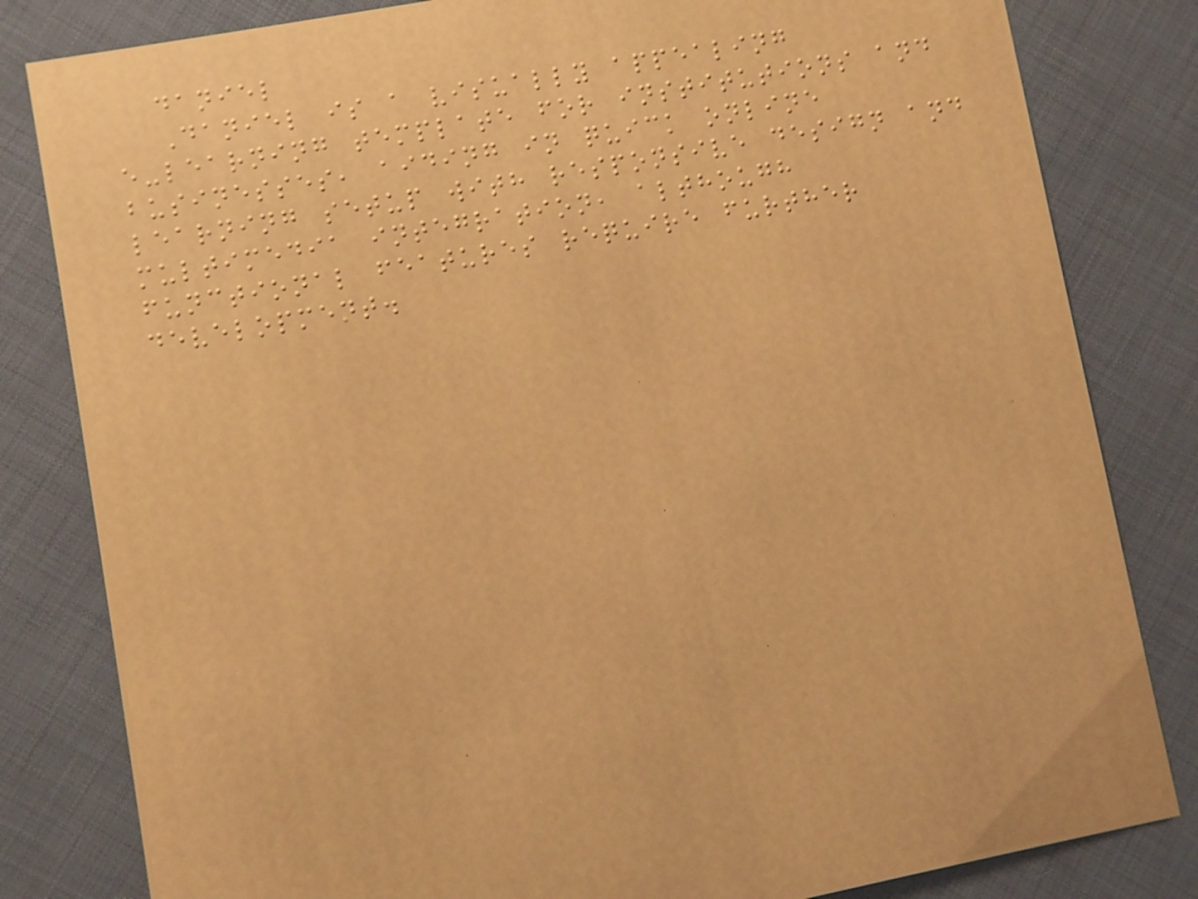daniel
Daniel is a visually appealing
e-learning template for institutions and
businesses, aiding in quick online
learning setup with responsive design and
multimedia integration, although
functional features require further
development.
